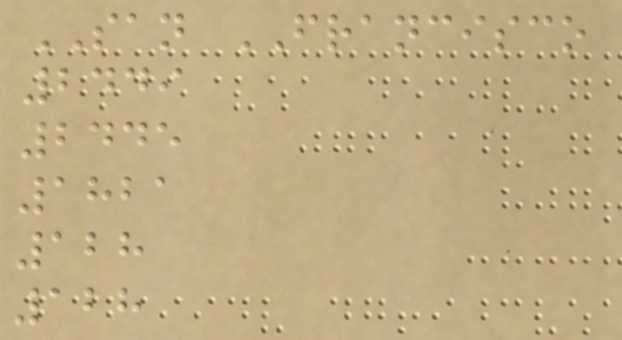SAN FRANCISCO
2449
2445
1821
128
128
